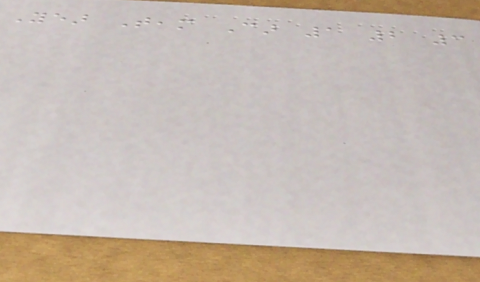Year Team Car 1 2 3
